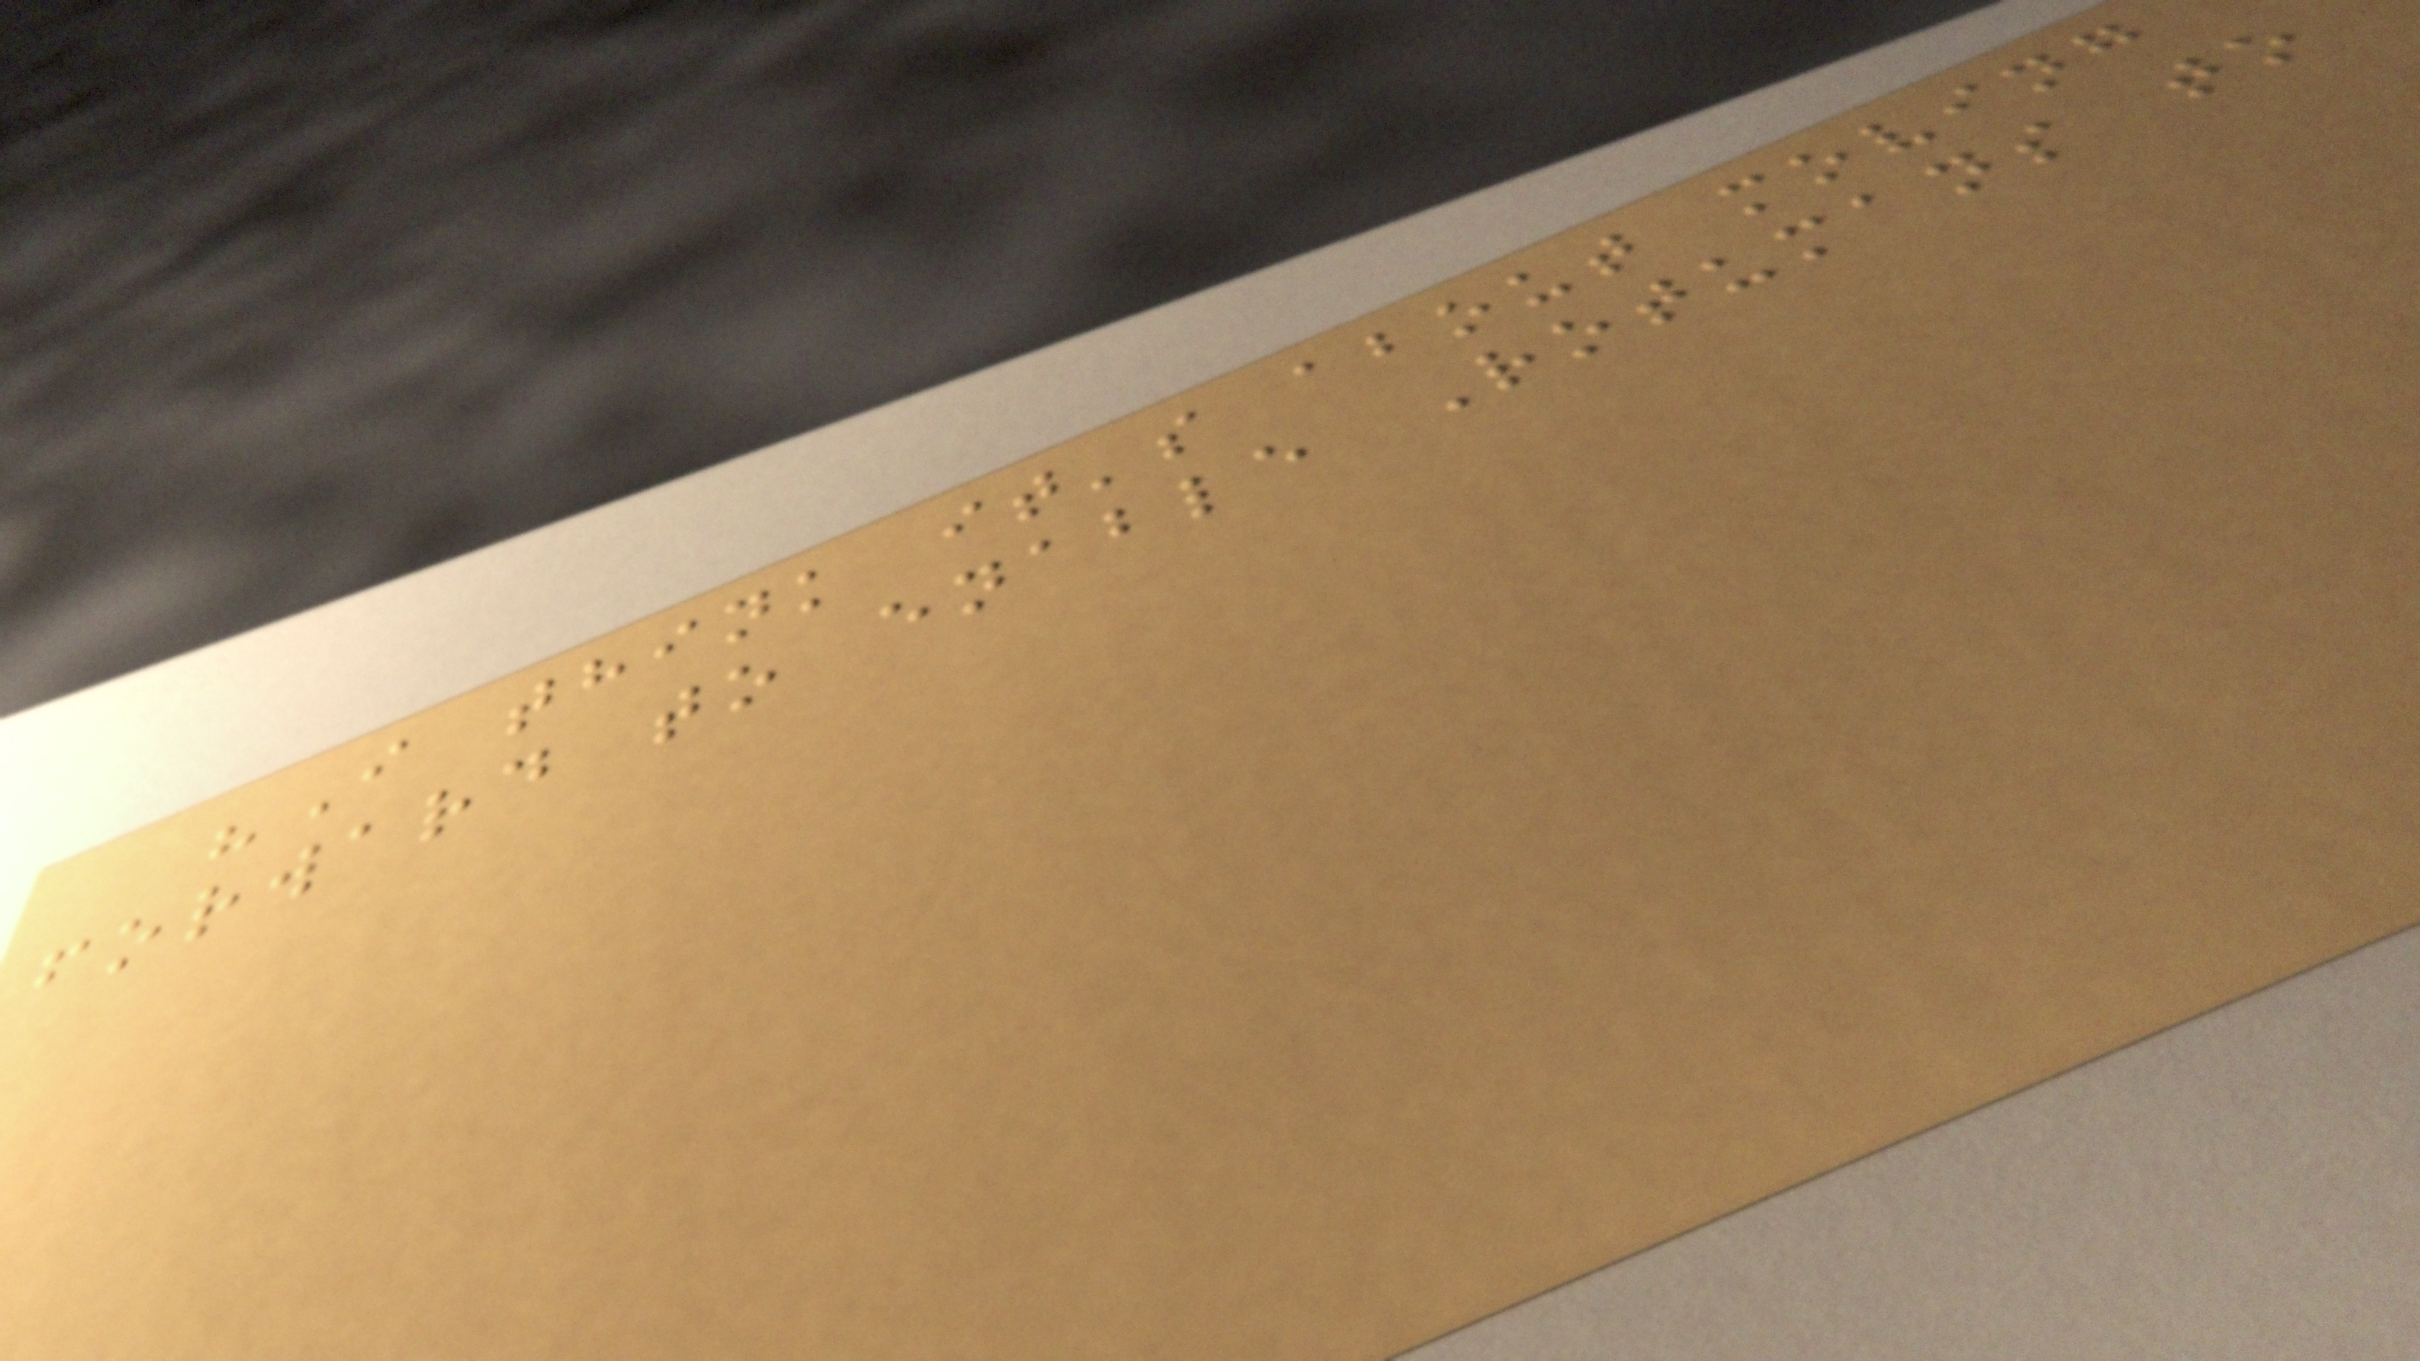"I think it's about moving
forward to enable Rotumans to
